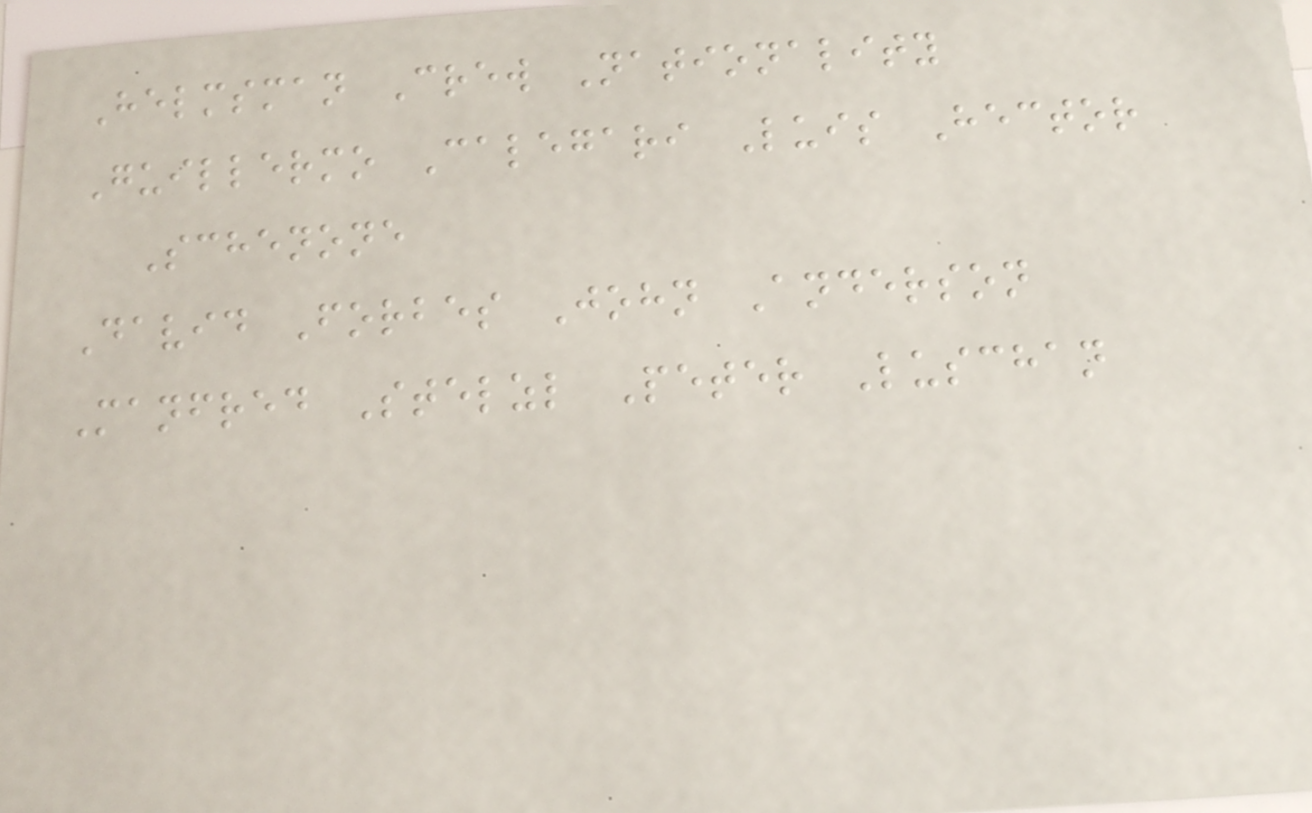Helmsman Crew Nationality
Guillermo Calegari Luis Hector
Schenone
David Forbes John Anderson
Manfred Stelzl Peter Luschan
